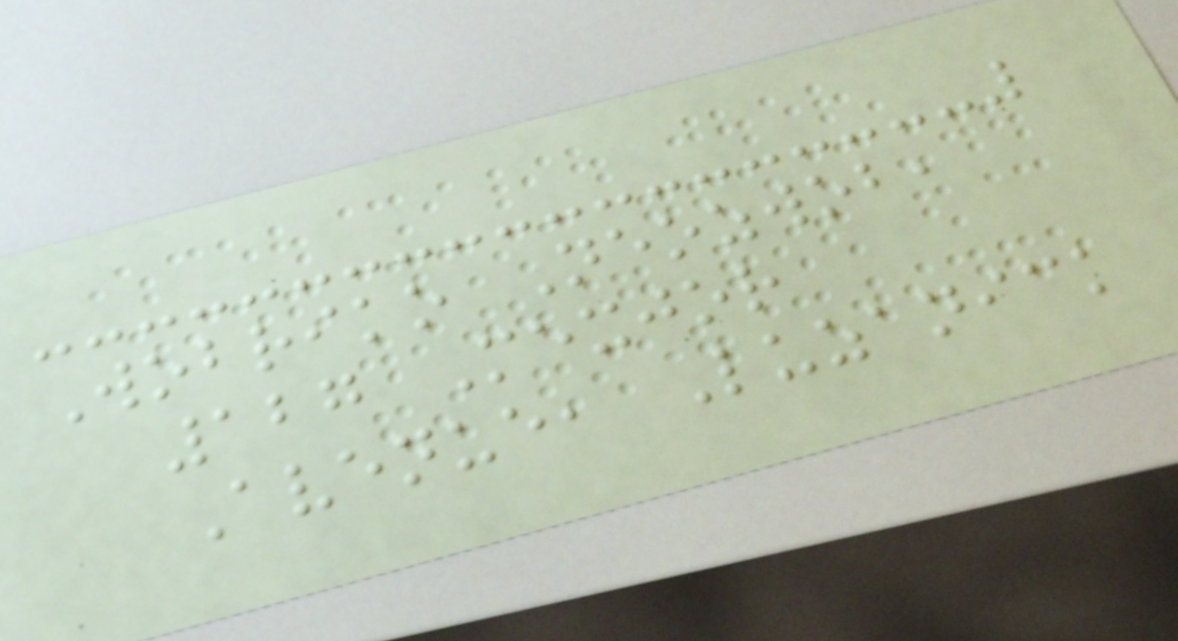Wobriko Neozwob,
127 Mexjor
Avenue, Luzanick
